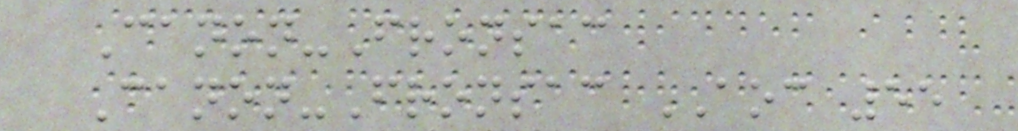Canon-Fronsac
Canon-Fronsac AOC 55
